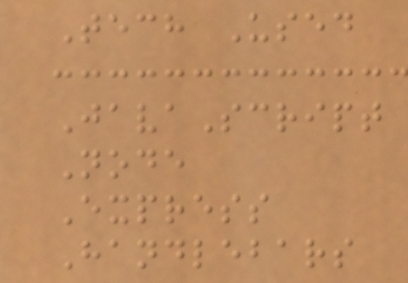Tech Used
JavaScript
Node
Express
Handlebars
